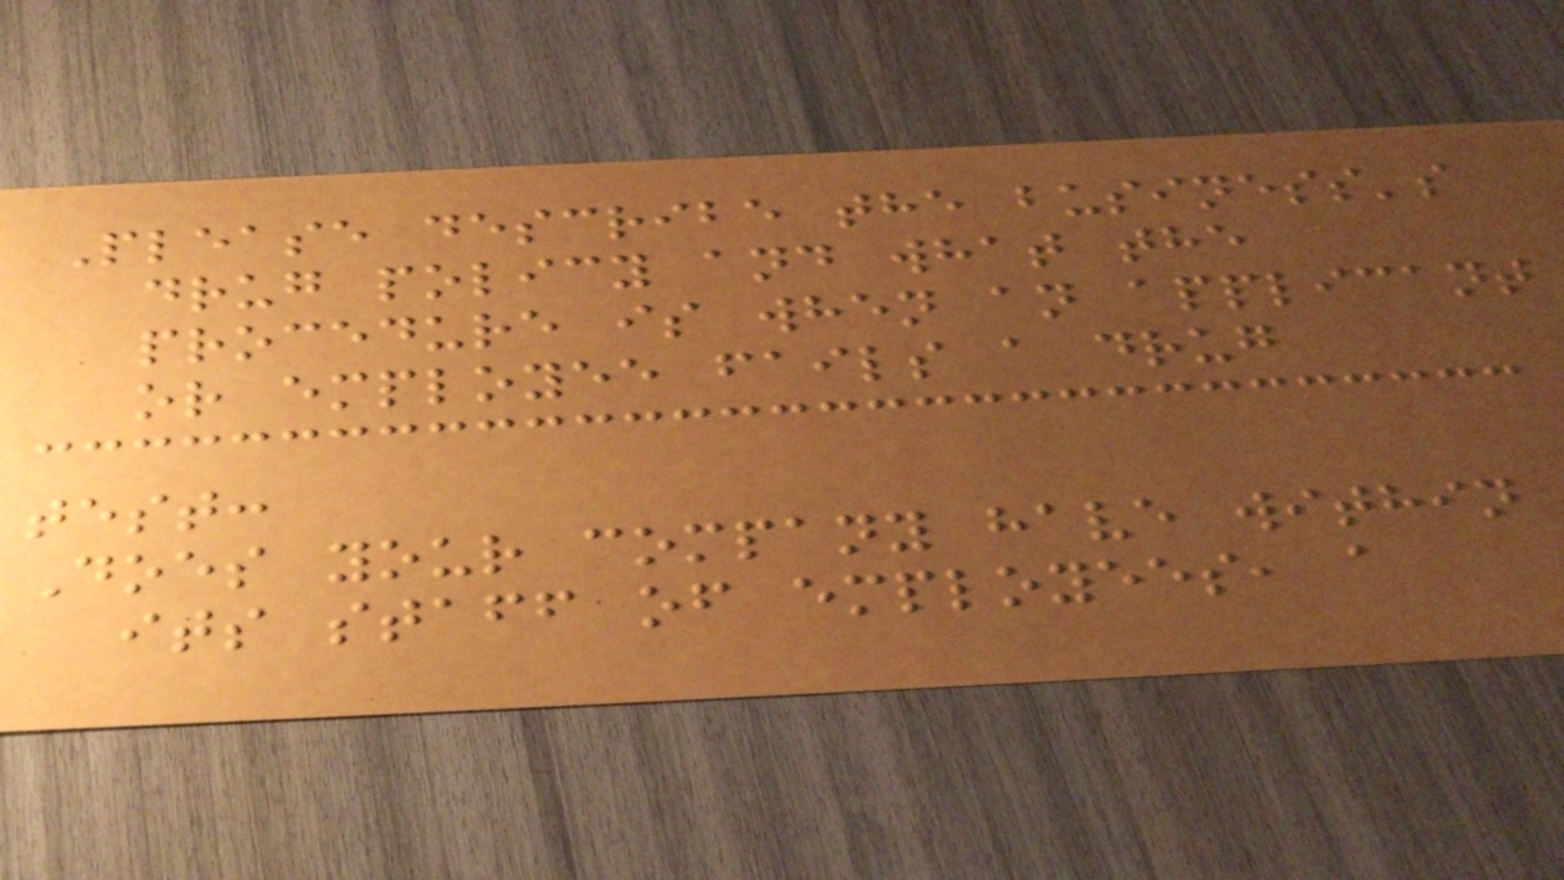Please describe the business's
drug policy and what the
procedure is when an applicant
or employee fails a drug
test:
Does your company have within
its staff of employees, a
